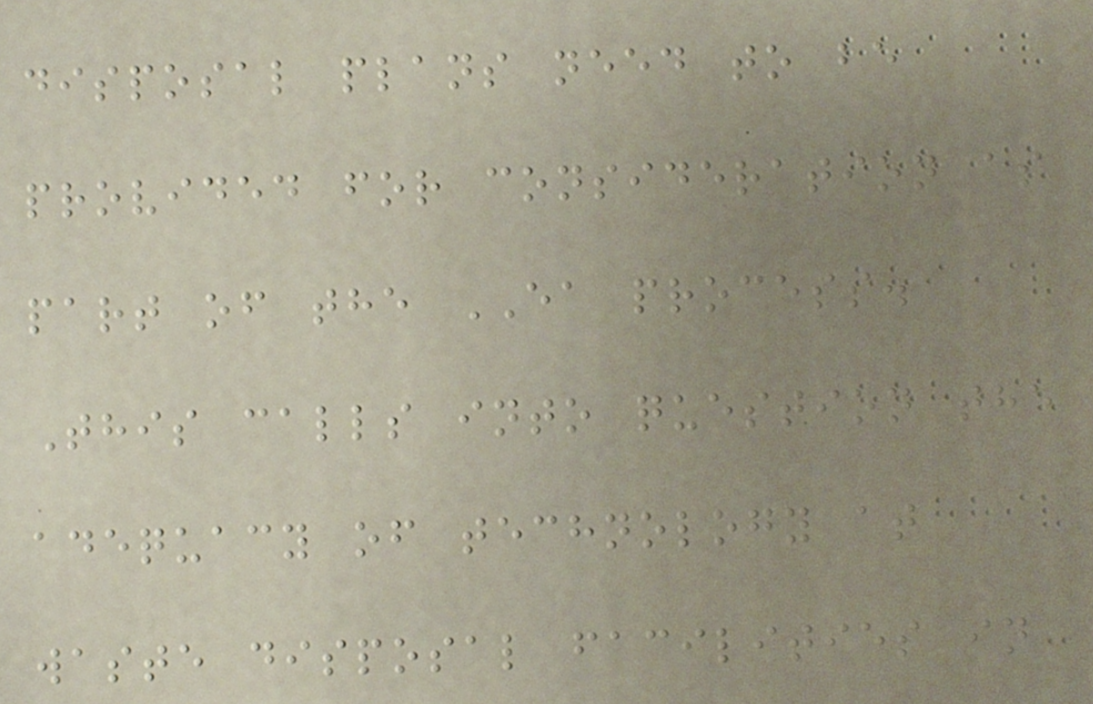disposal plans need to be
provided for consideration as
part of the EA process.
This calls into question the
adequacy of technology at
waste disposal facilities in
